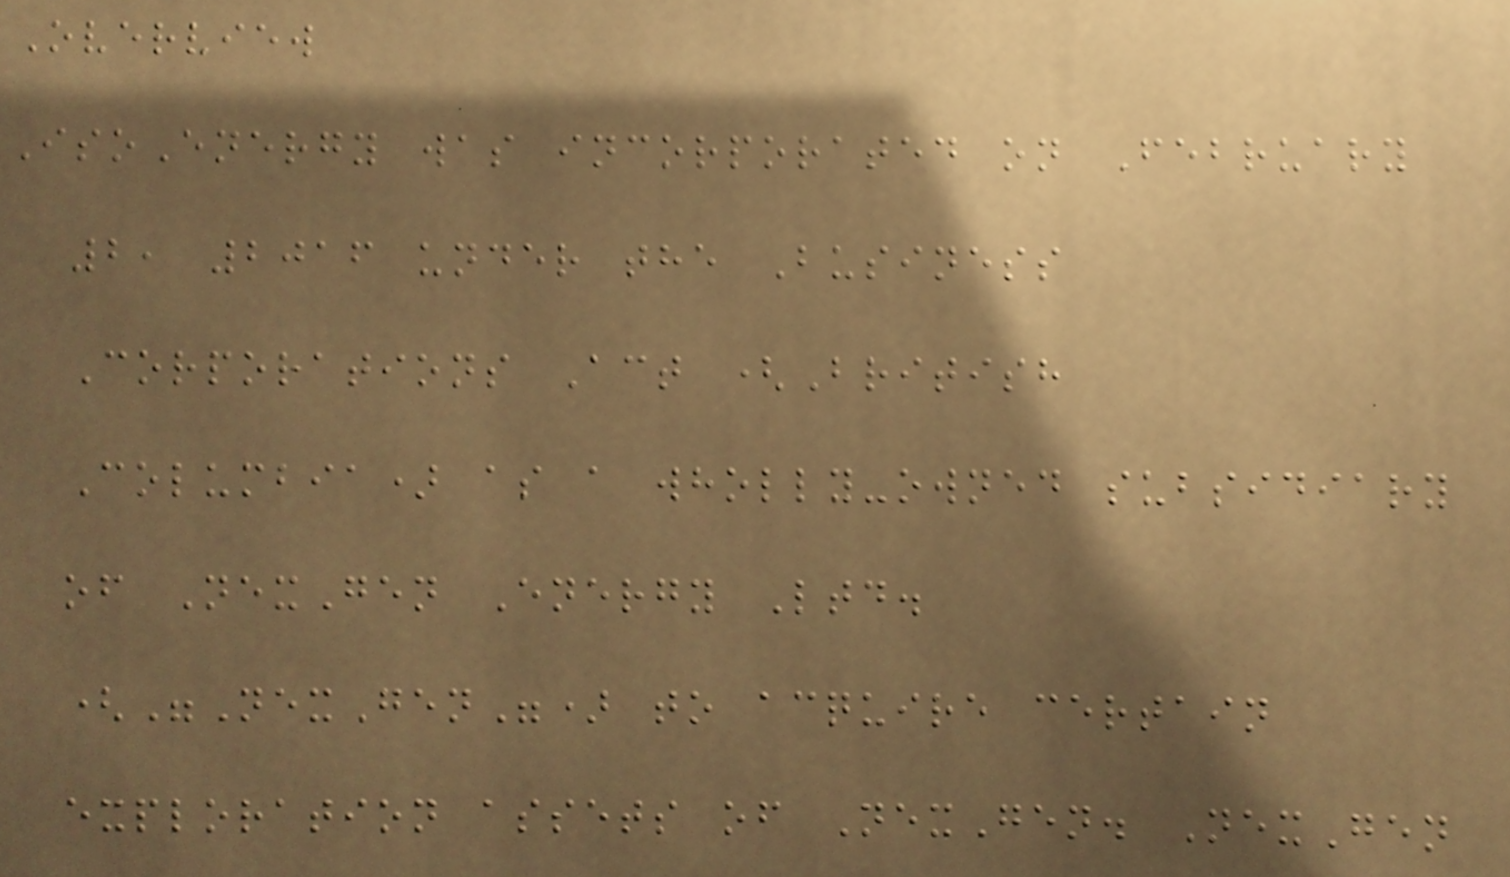Overview
IsoEnergy was incorporated on February
2, 2016 under the Business
Corporations Act (British
Columbia) as a wholly-owned subsidiary
of NexGen Energy Ltd.
("NexGen") to acquire certain
exploration assets of NexGen. NexGen
